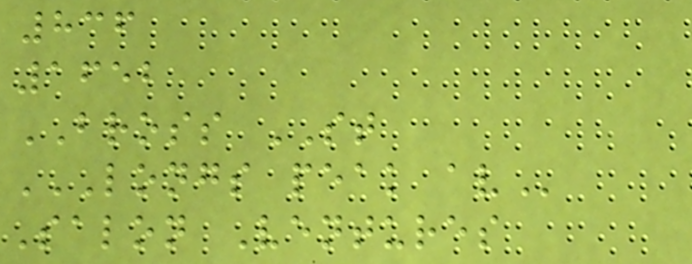836
1652
BROSS ST
LONGS PEAK AV
Salon Ventures
